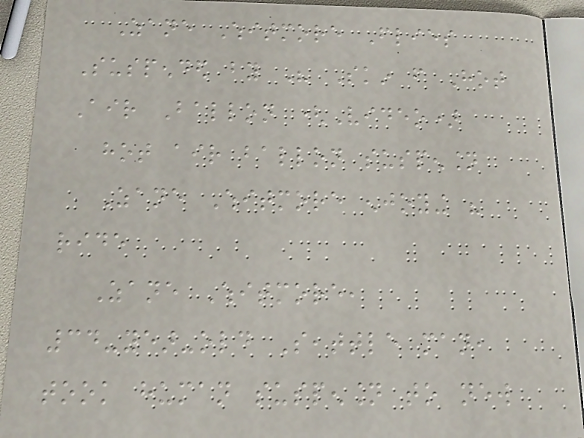Zane Whitmore Flies
Suspended by His Skin from Hot
Air Ballon (Video)
hot air ballon suspension
Zane Whitmore enjoying his
ride
Zane Whitmore,
34-year-old Seattle man,
took human suspension to new
